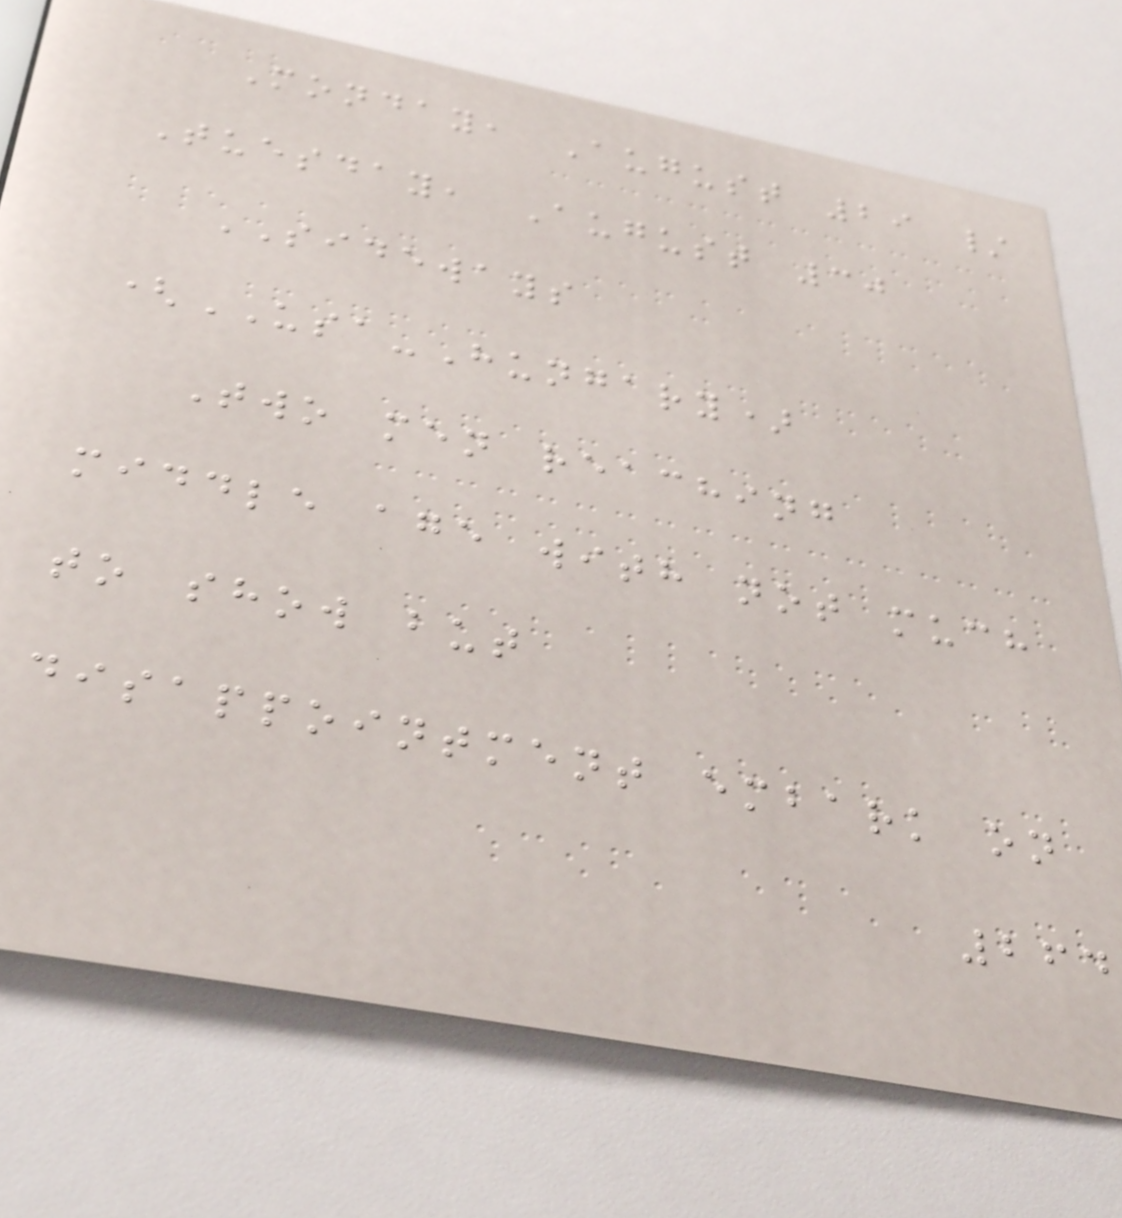Monday, August 29 /
Tuesday, August 30
SIDEWAYS
(USA-Hungary)
Two men reaching
middle age with not much
to show but
disappointment embark on
264
